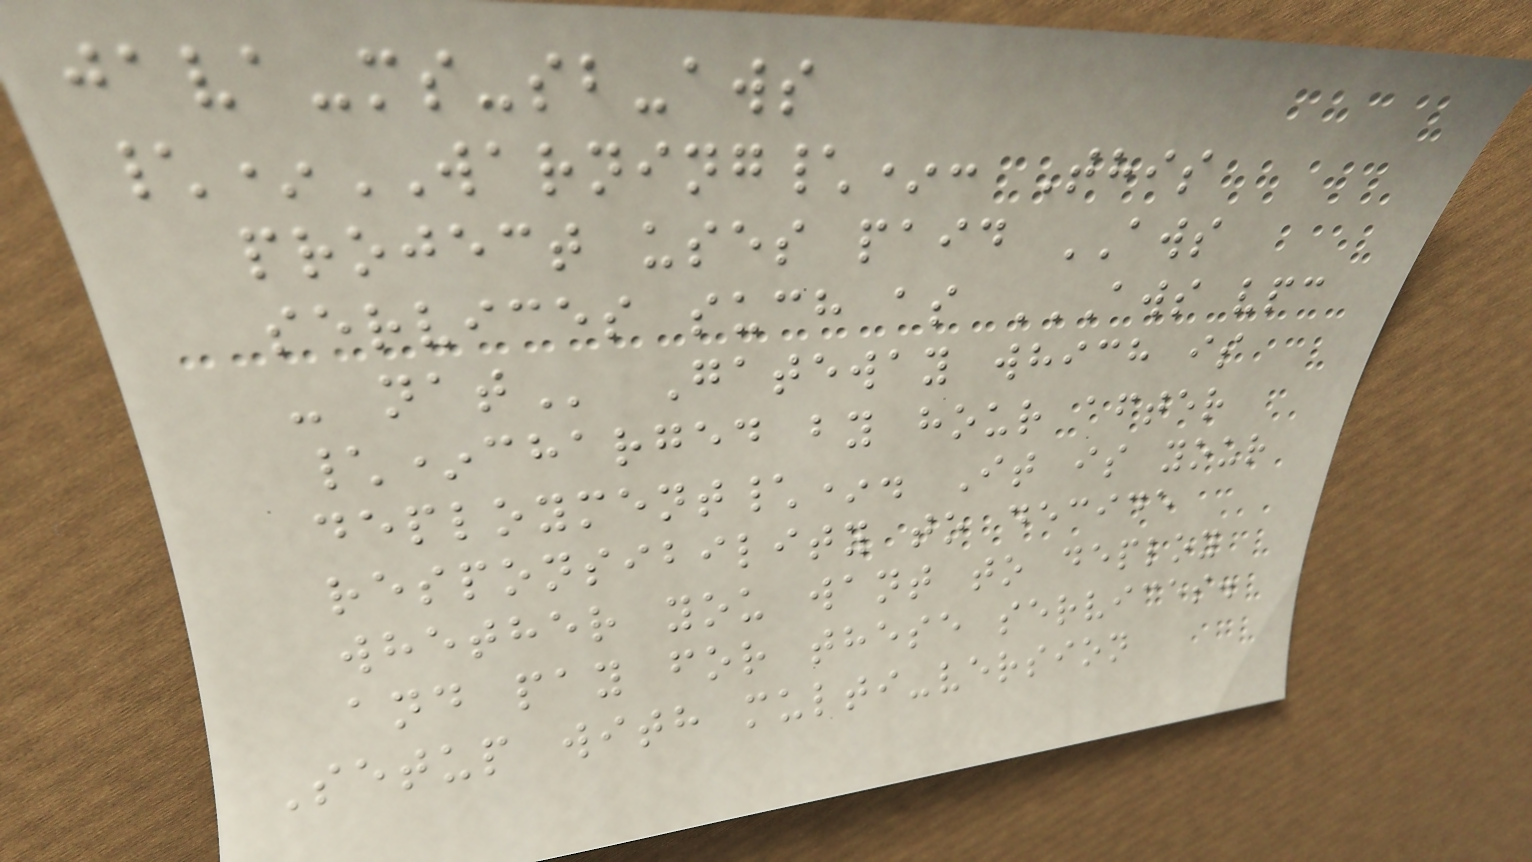java-ms-sb-aws
\*WARNING\*: This
project uses paid AWS
services such as AWS VPC
- NAT Gateway which is
\*charged by hour after
deployment\*. It is your
responsibility to decide
whether you want to deploy
and pay for these services.
Setup with multi-version
